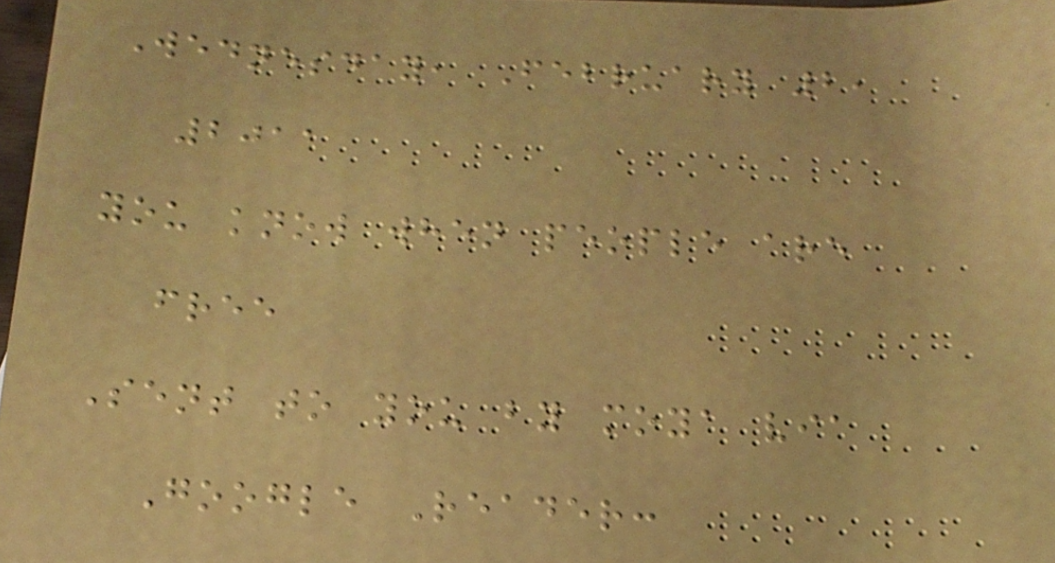Wednesday, February 2,
2011
you know when people are
free
Sent to you by moya via
Google Reader:
